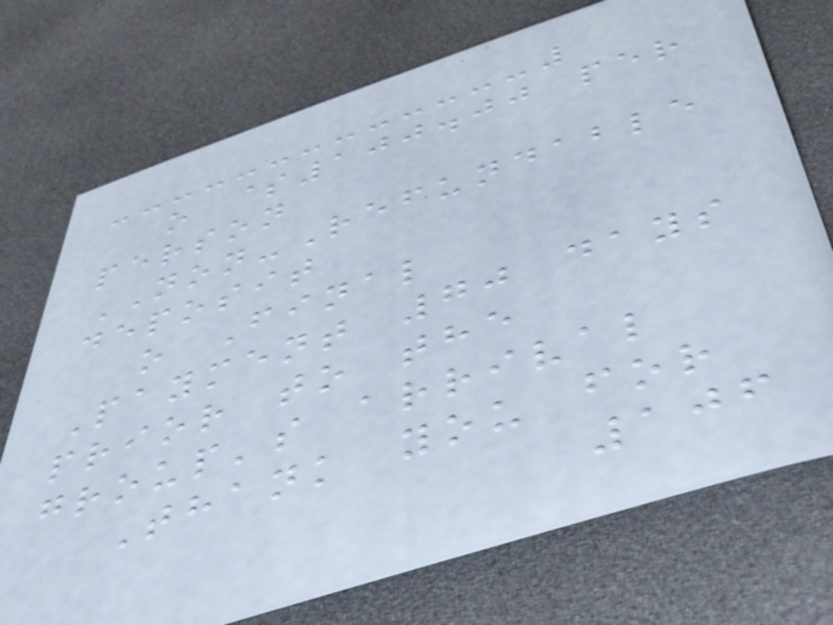o $100.00 per
person
NON-Refundable
deposit
o Final
Payment 70 days
prior to the
group's arrival
Thank you for
106
